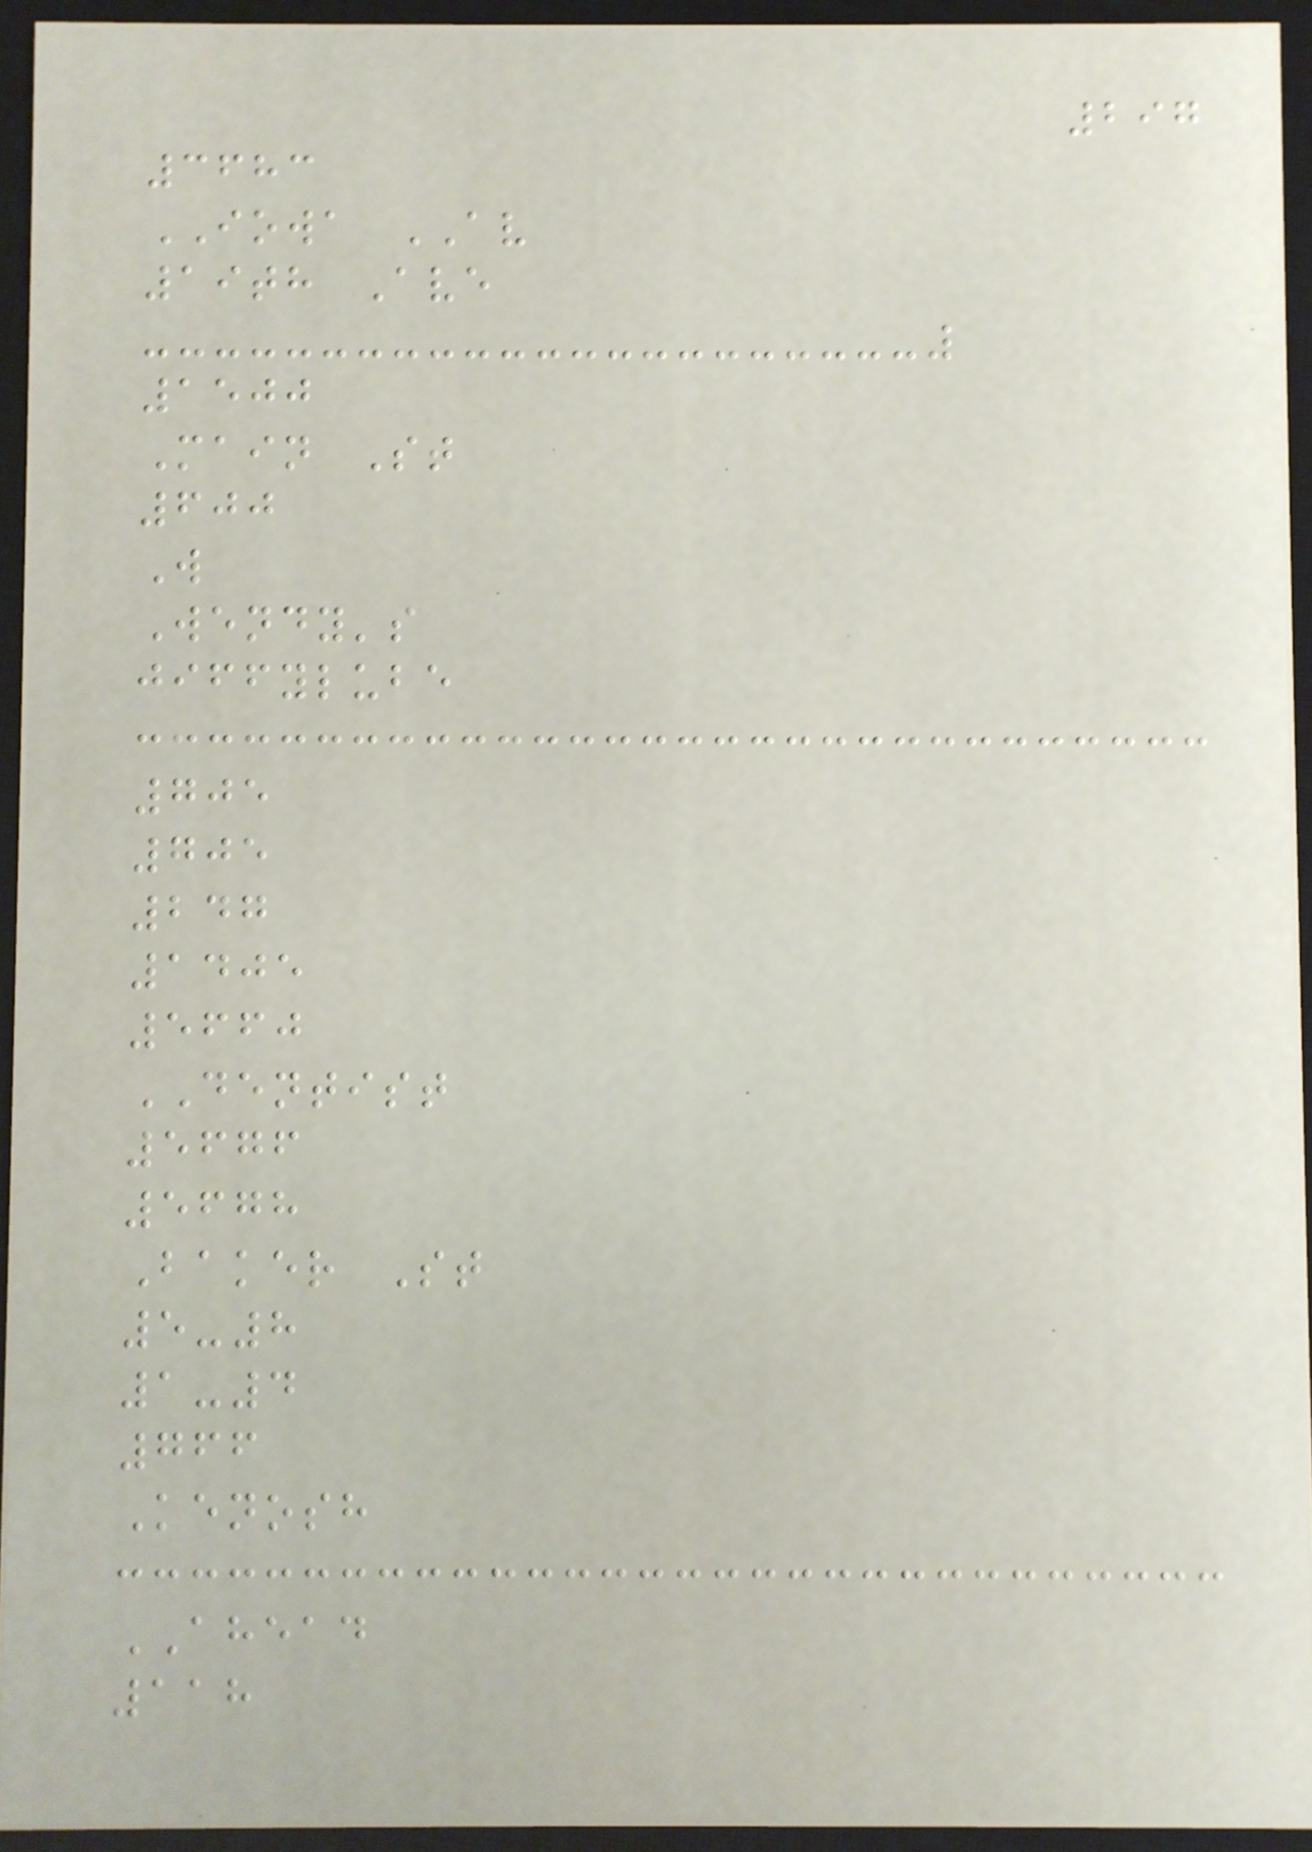297
3683
IOWA AV
19th Ave
1500
Main St
600
W
Wendy's
jiffylube
705
705
247
1405
5660
DENTIST
5676
5678
Baker St
5-8
1-4
766
Kenosh
AHEAD
118
